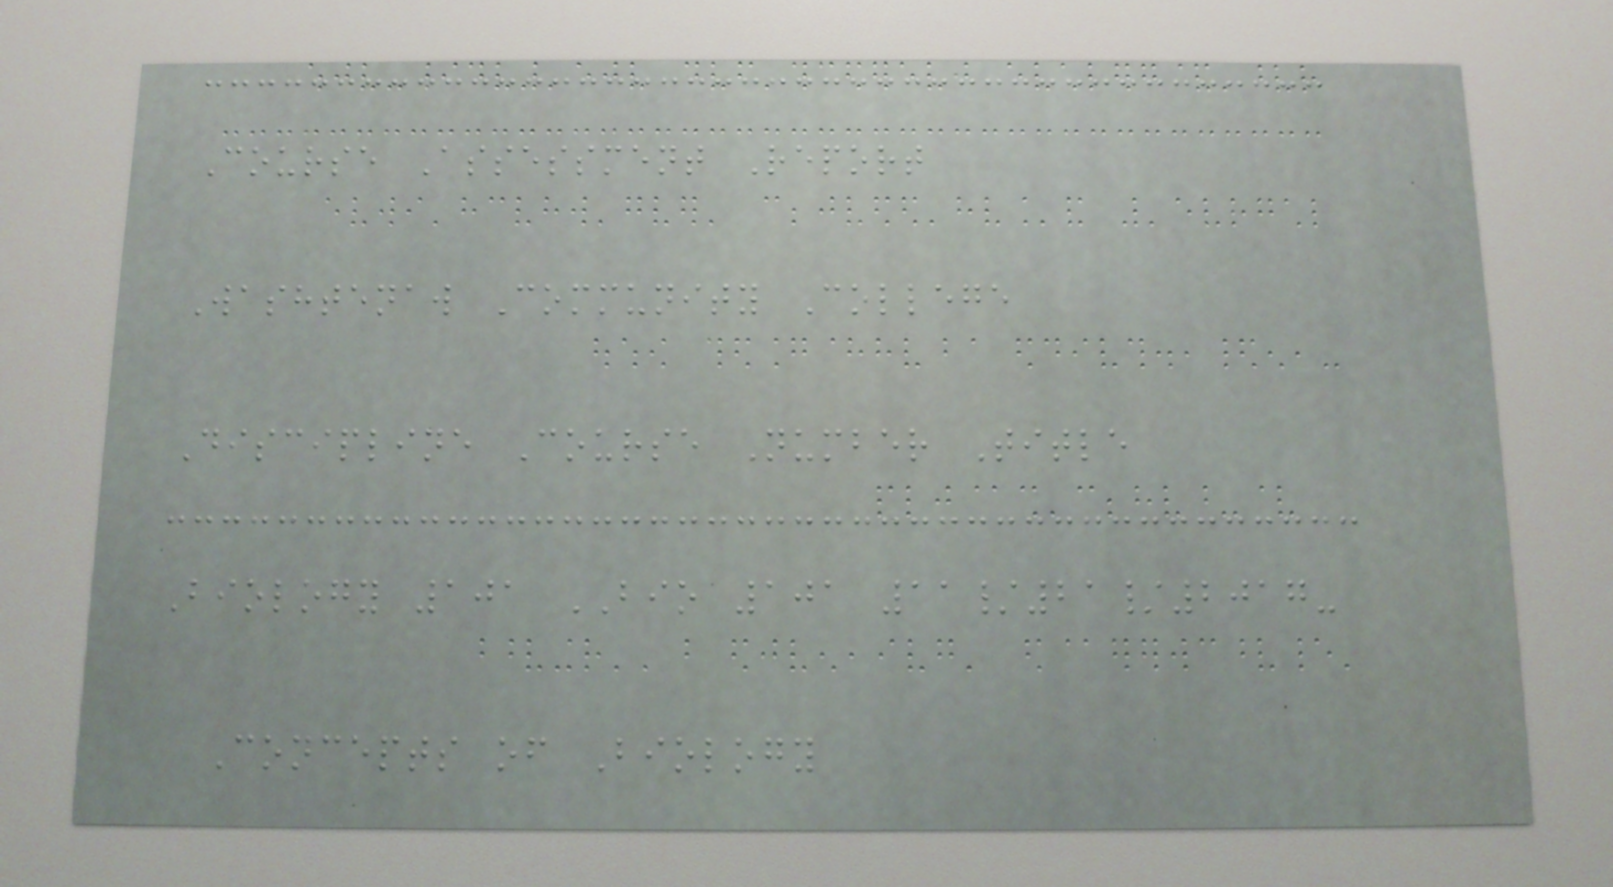Course Assessment Report
Washtenaw Community College
Discipline Course Number Title
Biology 101 BIO 101 11/21/2017-
Concepts of Biology
